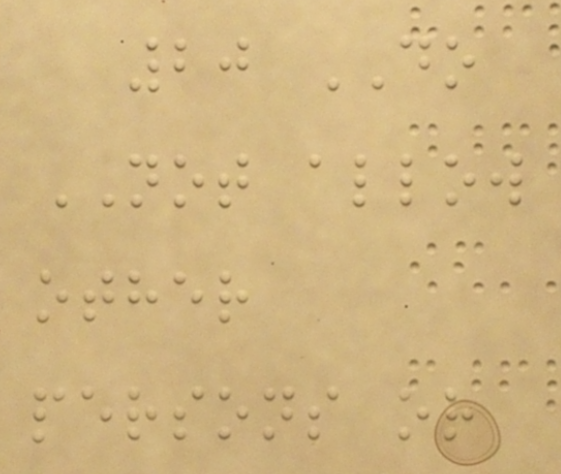20 DO
NOT allow
other
persons or
